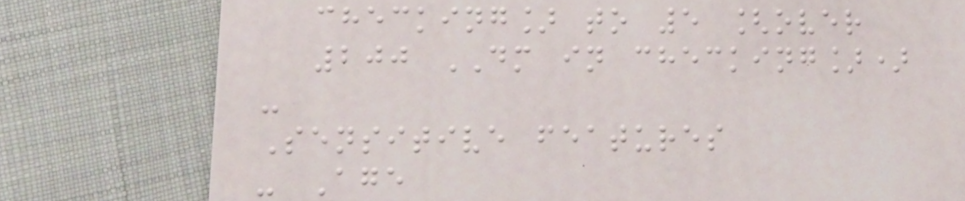checking] to 5 [over
200 DM in checking])
-
Sensitive features
- Age
